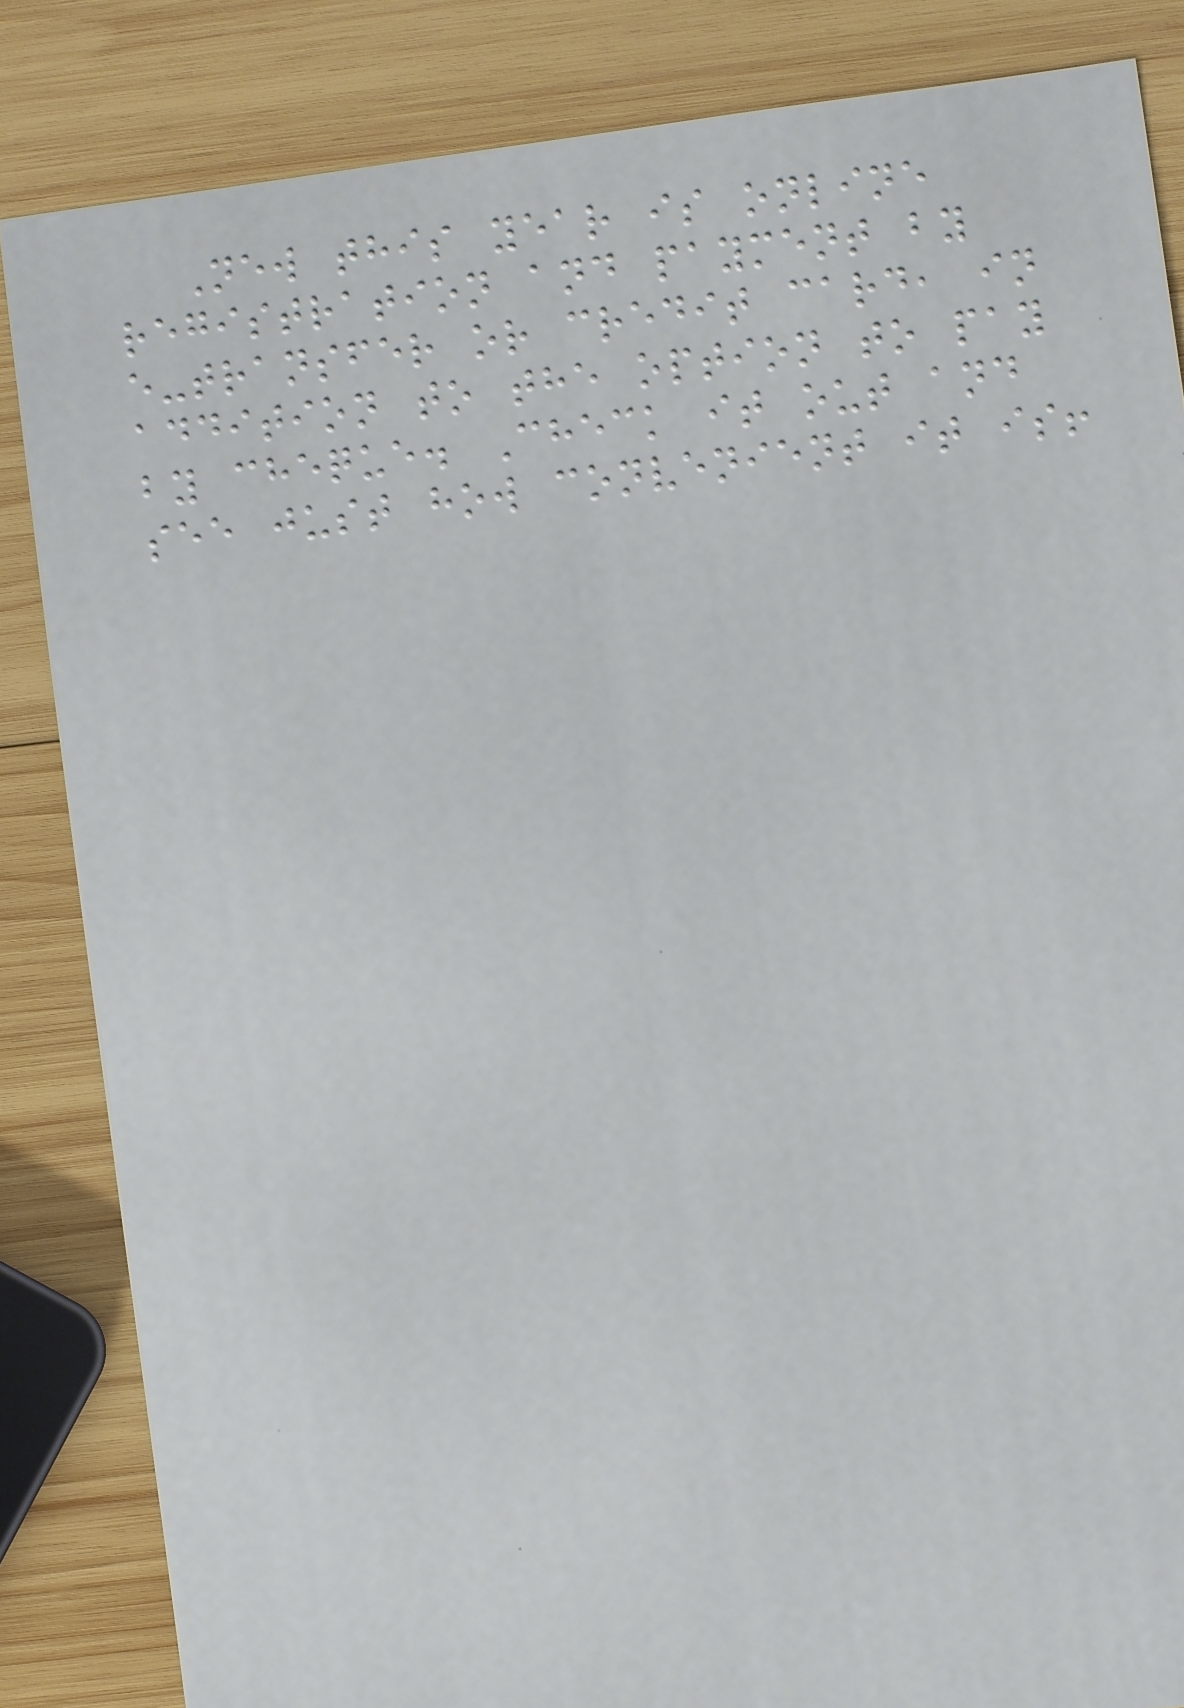New this year is online
registration and payment by
e-transfer or credit card, in
addition to the option to pay
by cheque. Check it out and
see just how convenient it is!
